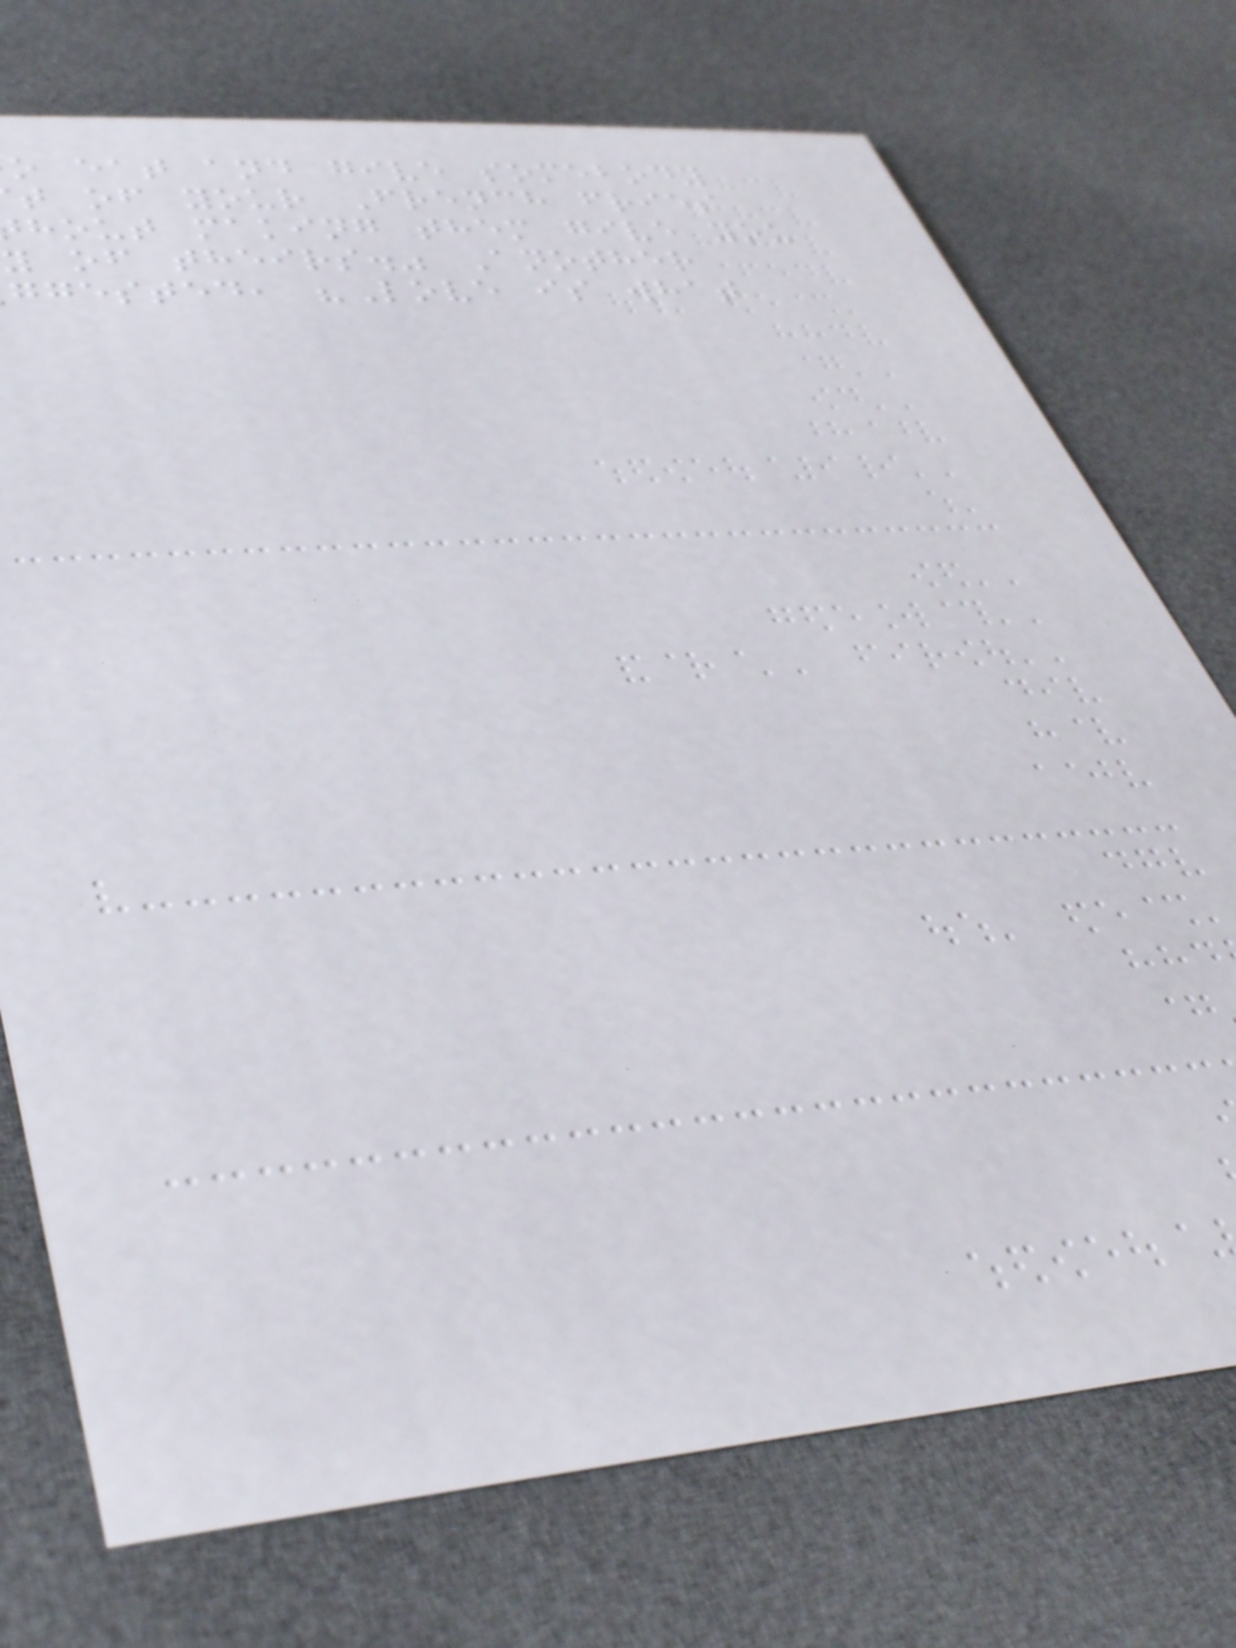o eat and give somebody
t of your French fries
hout making them give you
y of theirs." Another
ggested, "Love is what
